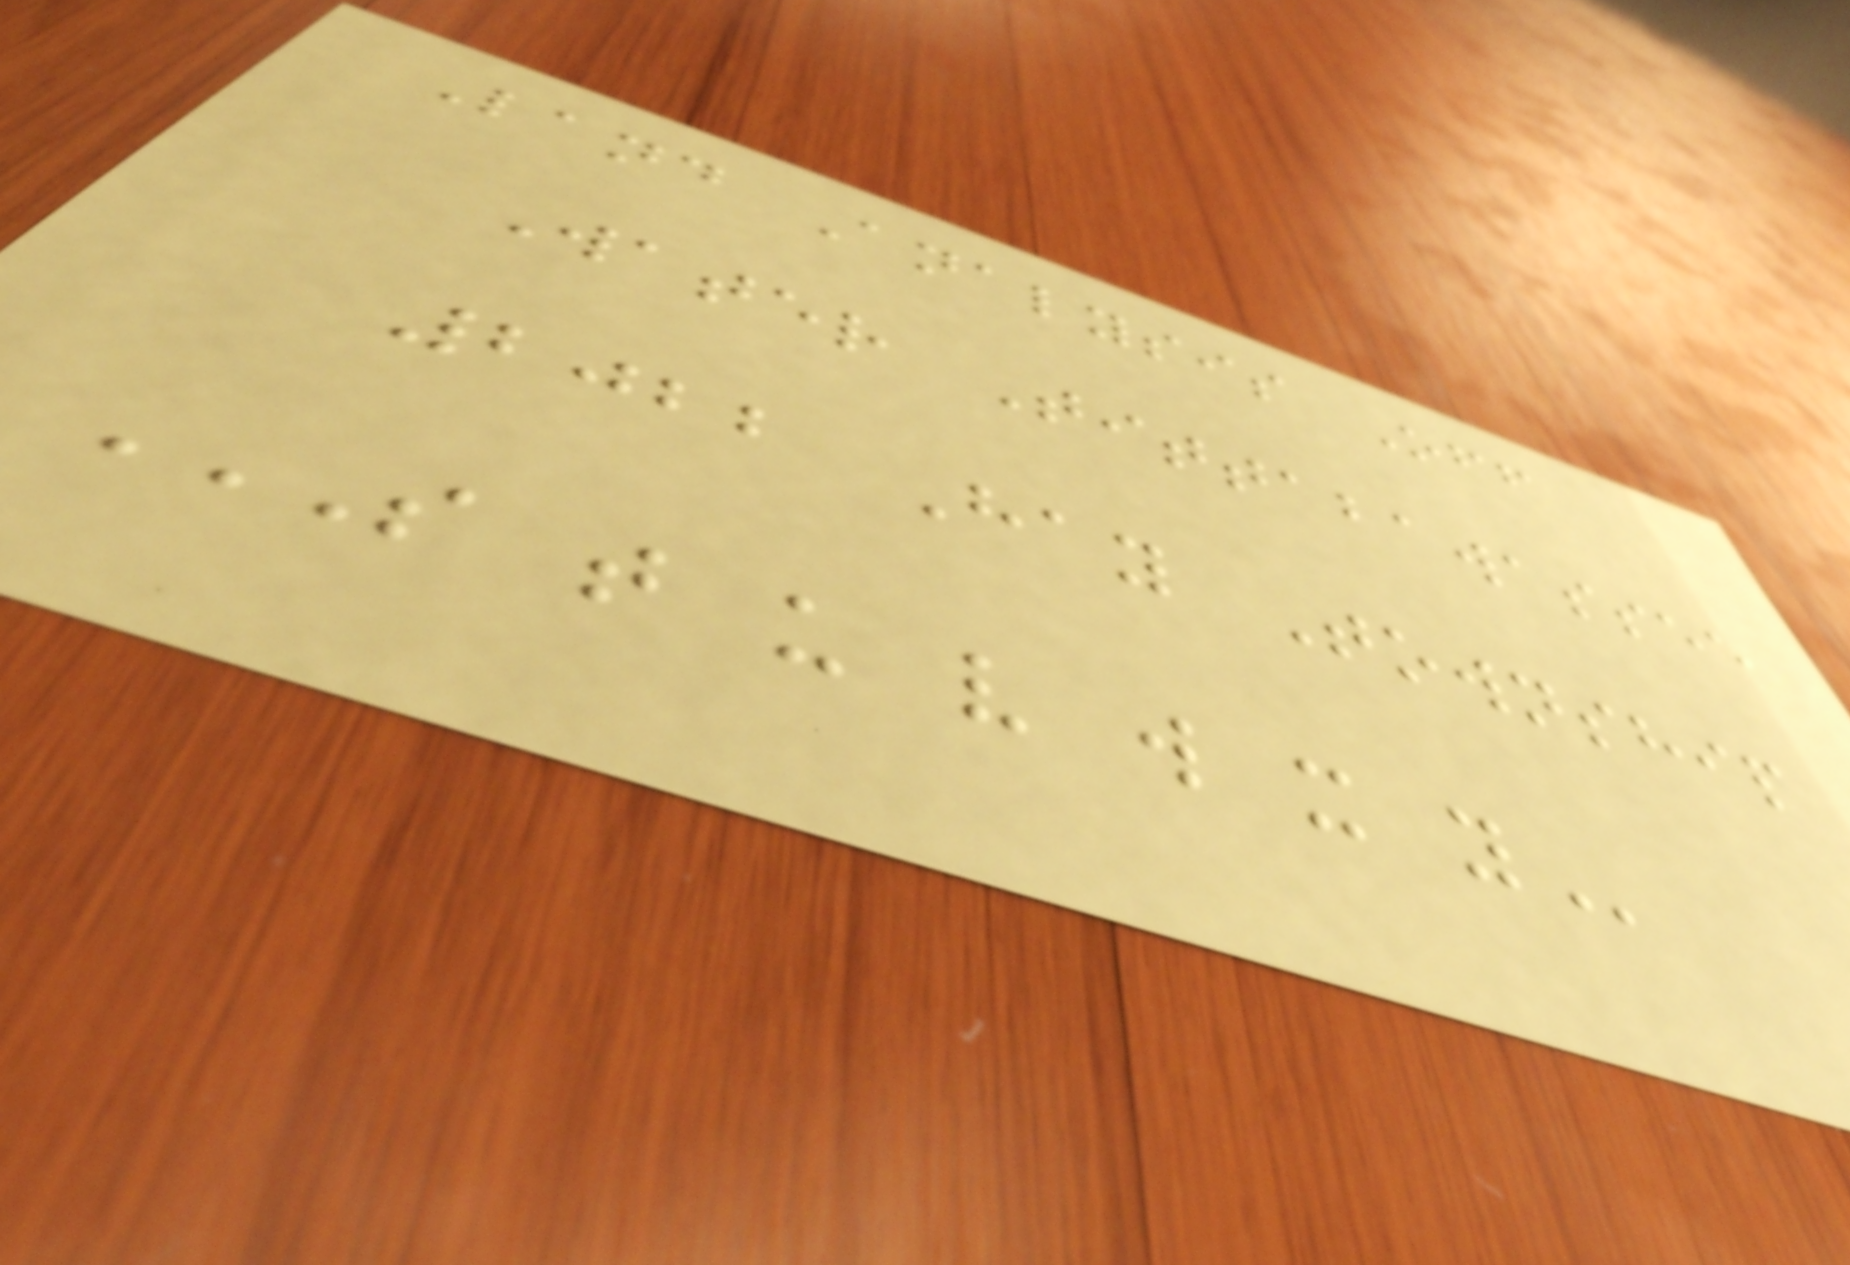Land Analysis Off
Water Tittabawassee
2022 Hay Township
S T U V W X Y
